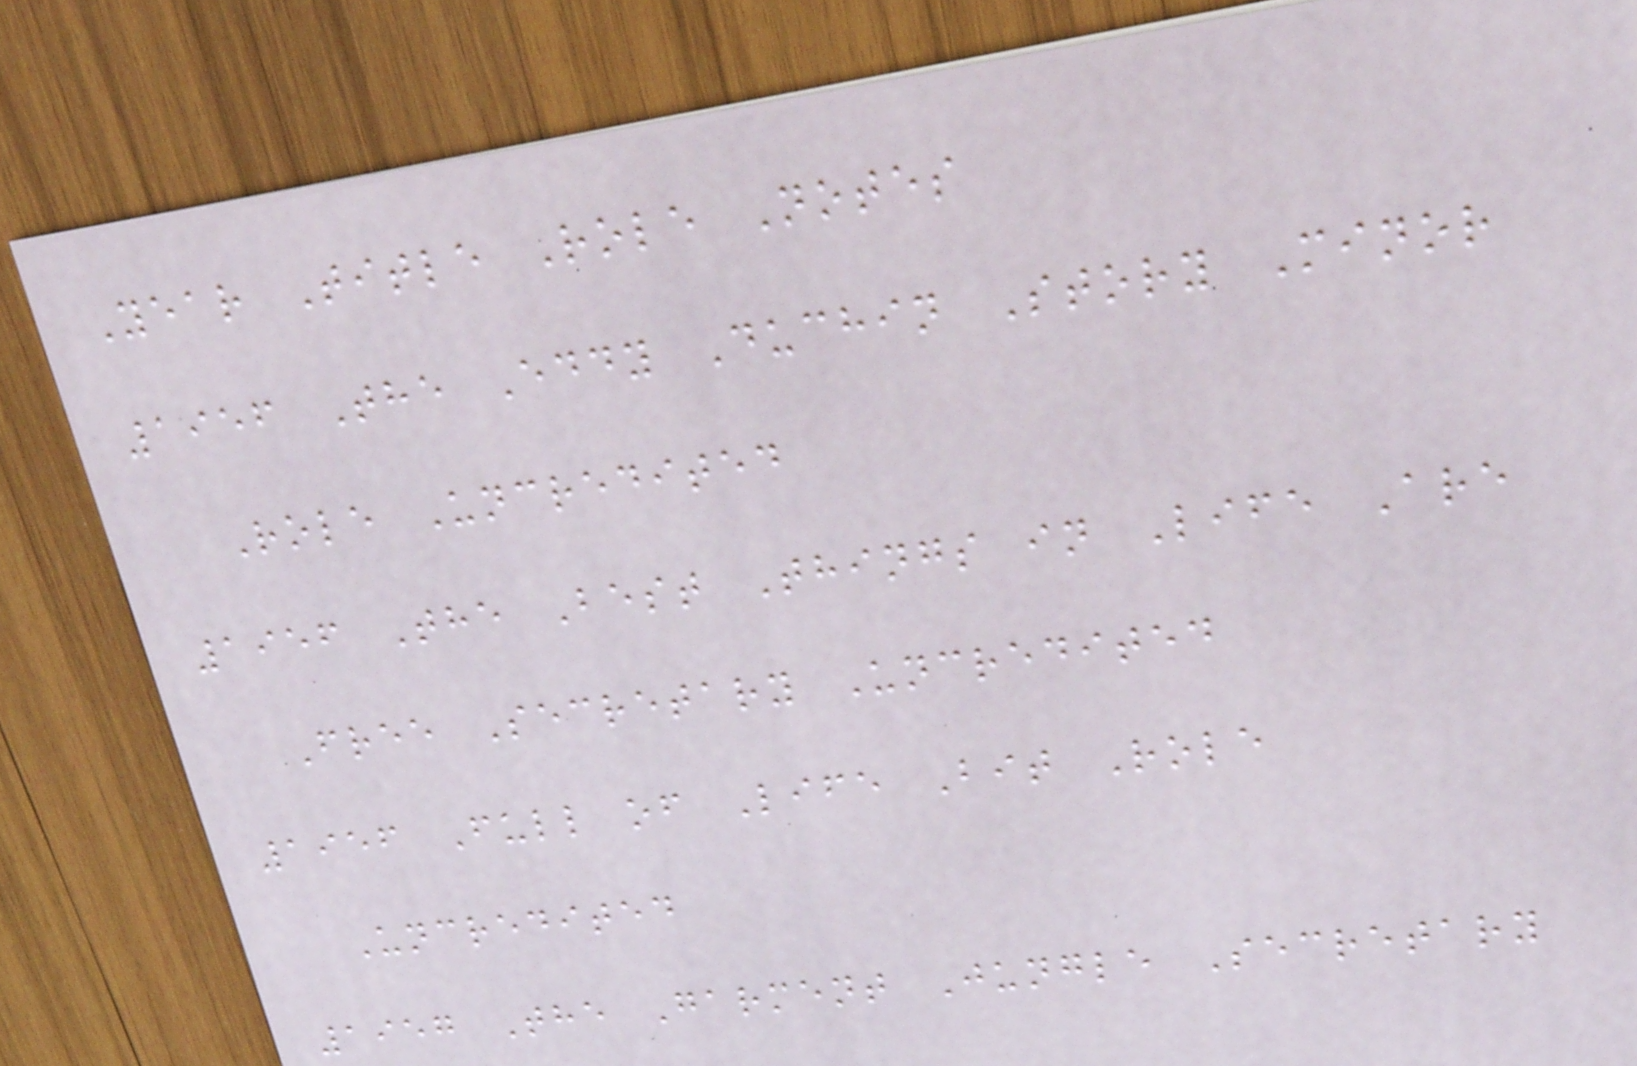Year Title Role Notes
1956 The Eddy Duchin Story Minor
Role Uncredited
1956 The Best Things in Life Are
Free Secretary Uncredited
1956 Full of Life Bit Role
Uncredited
1957 The Garment Jungle Secretary
